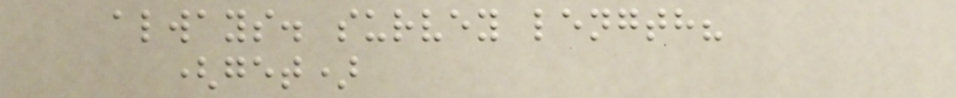always. survey length?
(get)
